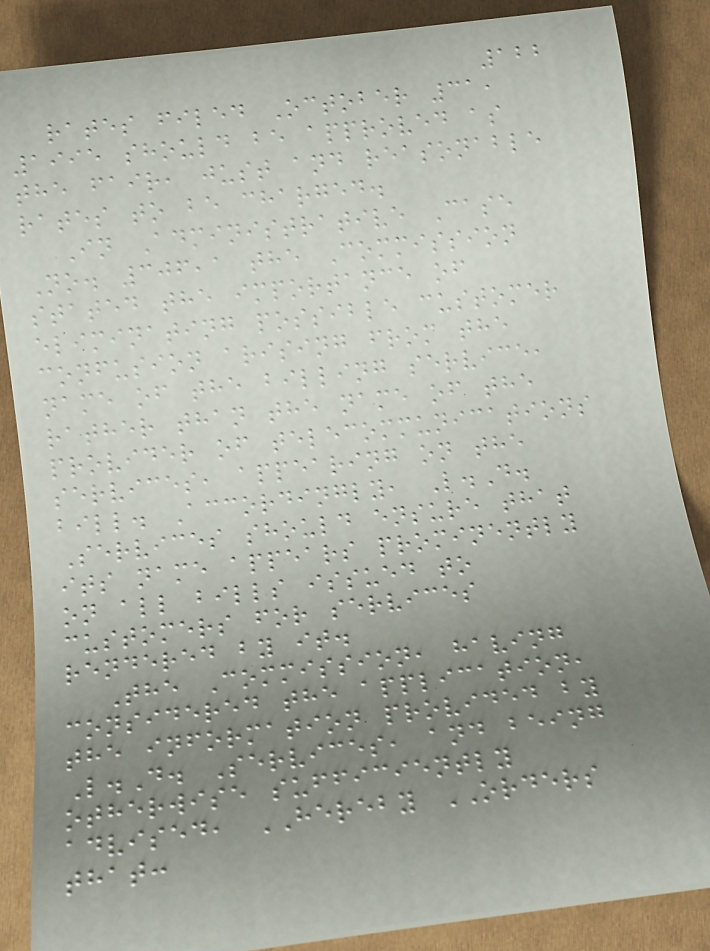122
rates filed October 31,
1995 should be approved as
the fair, just and reasonable
rates to be charged.
In Administrative Case
No. 306,1 the Commission
stated the importance of
eliminating possible customer
confusion arising from the
name of the billing service,
rather than the name of the
provider of telecommunications
services, appearing on the
bill. Accordingly, L.D.
Services should ensure that
its name appears prominently
on all bills issued to
customers for services
rendered by it.
The Commission, having
considered the application,
the information provided by
L.D. Services, and being
otherwise sufficiently
advised, HEREBY ORDERS
that:
